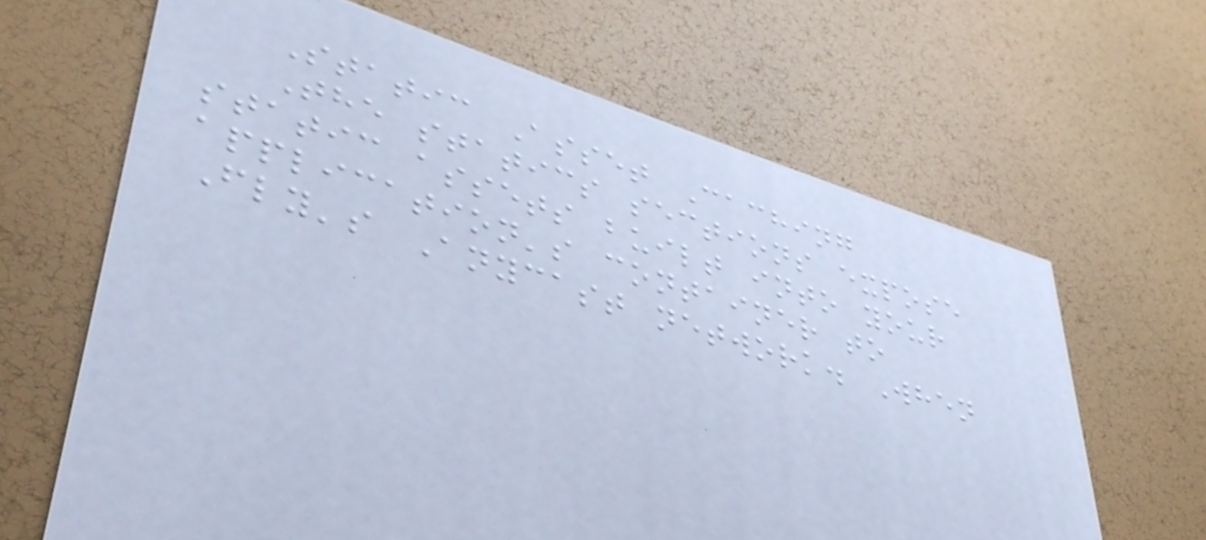Static Asset Caching
The statics sections expose
static assets built into your
application's container to
Fly's Anycast network. When
